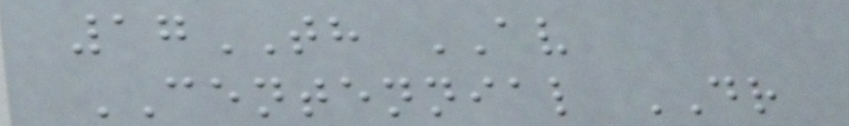17TH AV
CENTENNIAL DR
